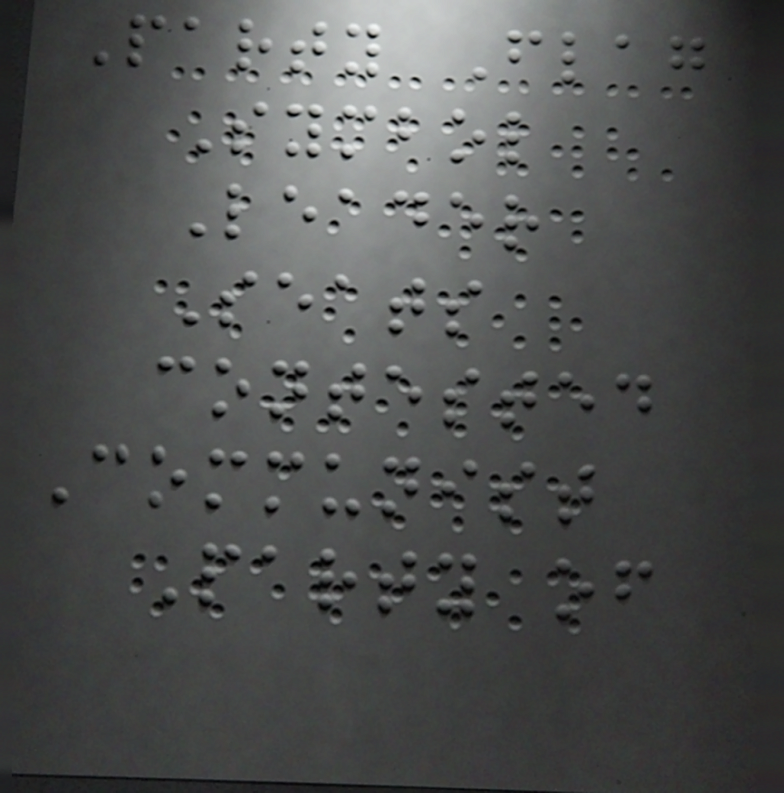Party Flag
Symbol
Leader
Seats
contested
Communist
Party of
